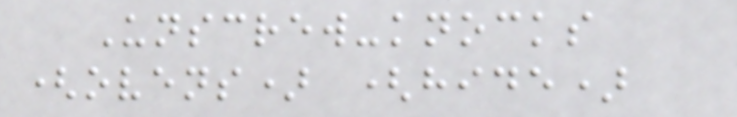Unscrew-knocks
(ovens) (hide)
